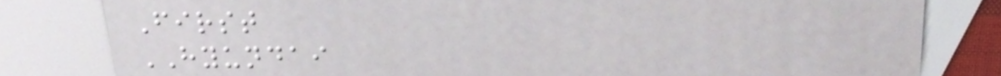First
HYUNDAI
